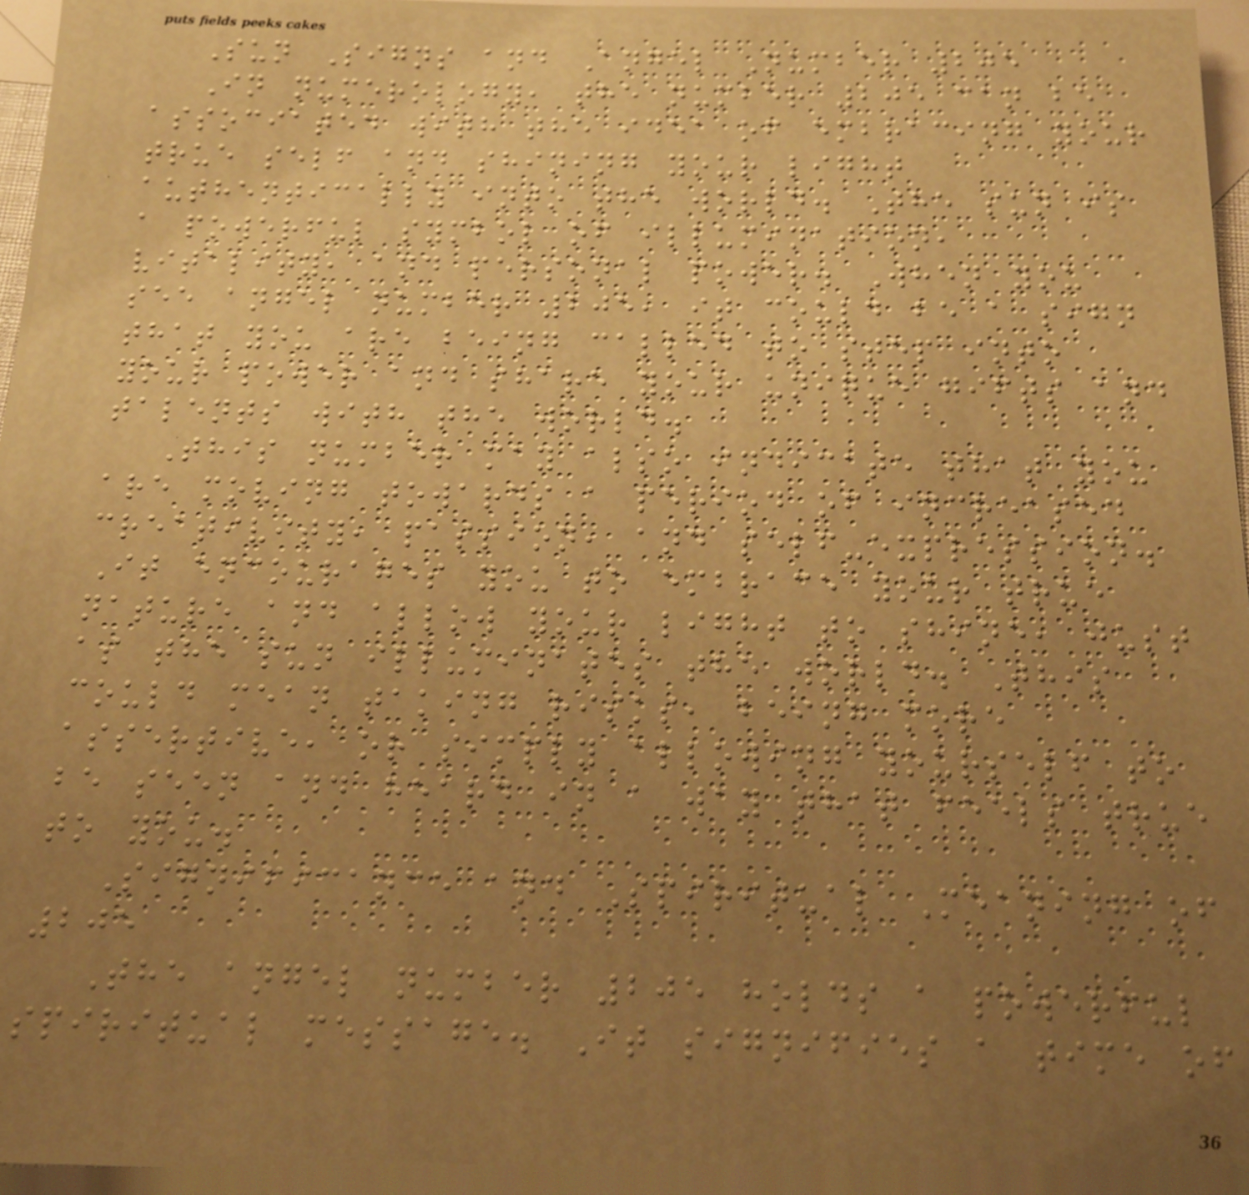Sun Signs and Angel Number 205
In numerology, the number 205 can be
associated with the idea of embracing your
true self and shining your light
authentically into the world. The sun is
a powerful symbol of illumination,
vitality, and personal power. When you
see angel number 205, it could be a sign
that you are being called to step into
your power and share your unique gifts and
talents with the world.
This number may also indicate that you
are moving towards a period of increased
creativity, passion, and self-expression.
It encourages you to embrace your true
nature and allow your light to shine, just
as the sun illuminates the world. This
could mean taking risks, being more
assertive, or simply allowing yourself to
be seen and heard in a way that feels true
to you.
Significance and Spiritual Meaning of
205
The angel number 205 holds a powerful
spiritual message. It signifies a time of
